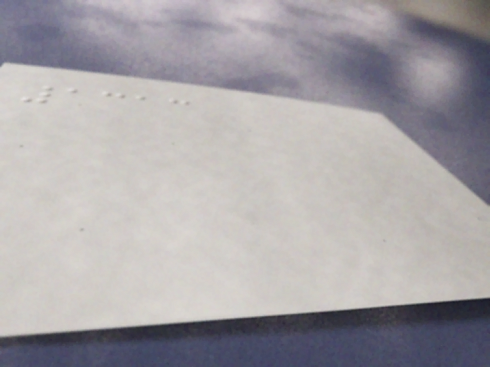1313
